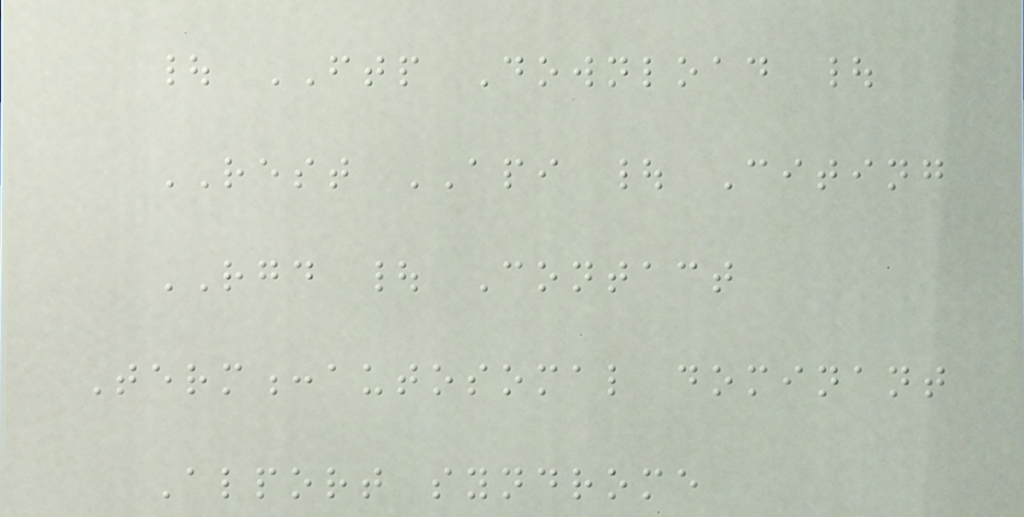| FTP Download |
REST API | Citing
RGD | Contact
Term:autosomal dominant
Alport syndrome
